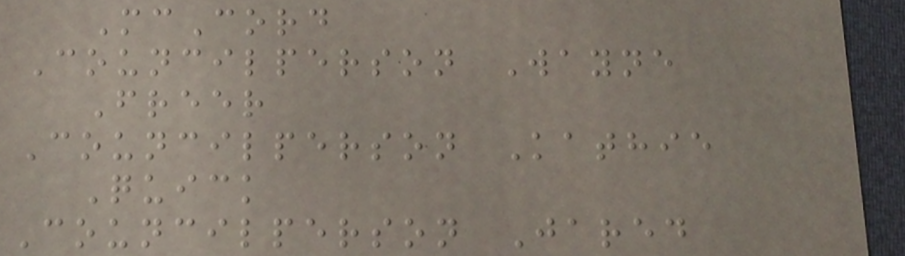McCord
Councilperson Wayne
Freer
Councilperson Kathie
Quick
Councilperson Jared
